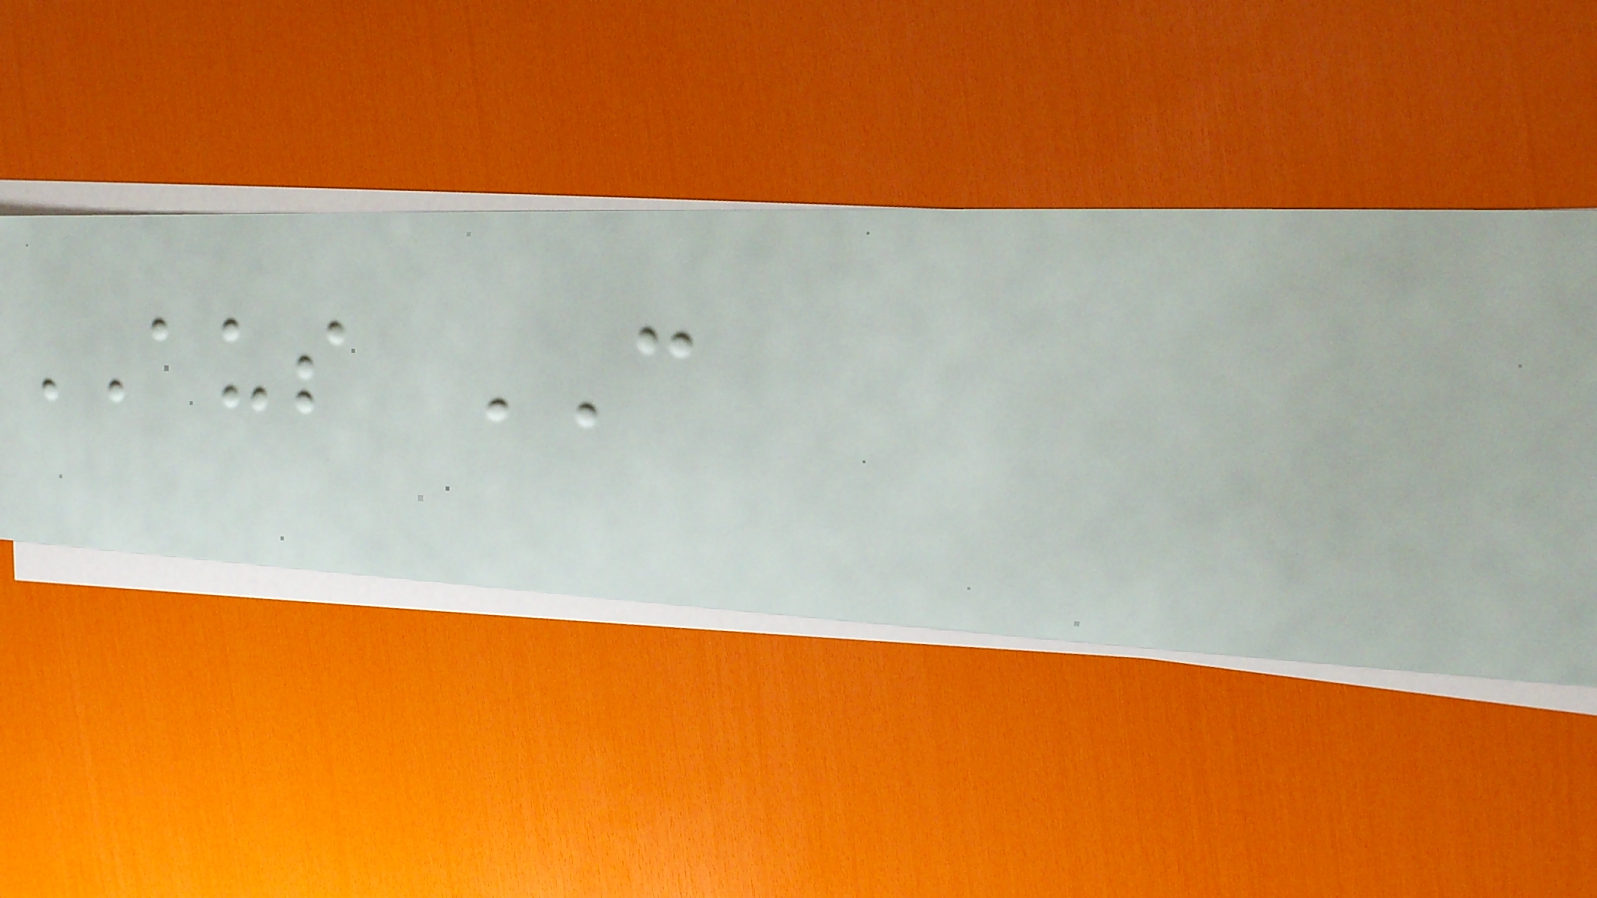AUS CAN
